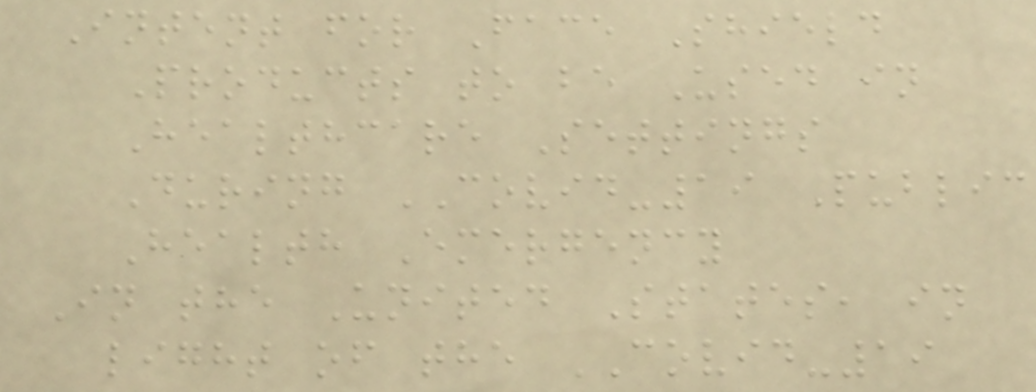Intent for Face Shield
Products to be Used in
Healthcare Settings
During COVID-19 Public
Health Emergency
In the United States, in
light of the COVID-19
